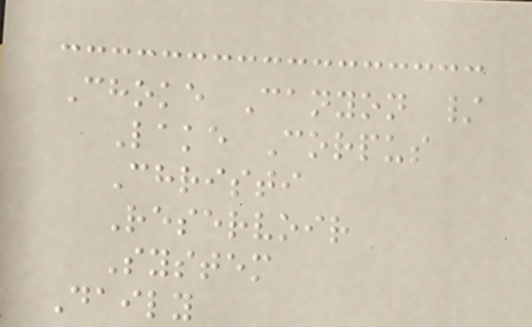Choke Canyon /
Lake Corpus
Christi
Reservoir
System
Daily
